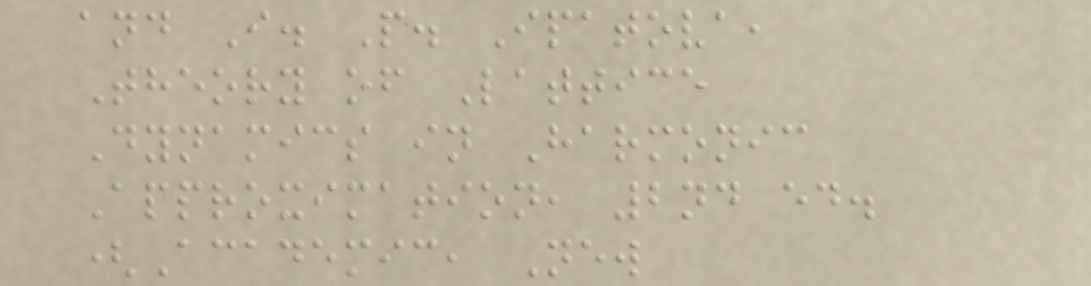and I. P. Ipatova,
Theory of Lattice
Dynamics in Harmonic
Approximation, 2nd ed.
(Academic, New
